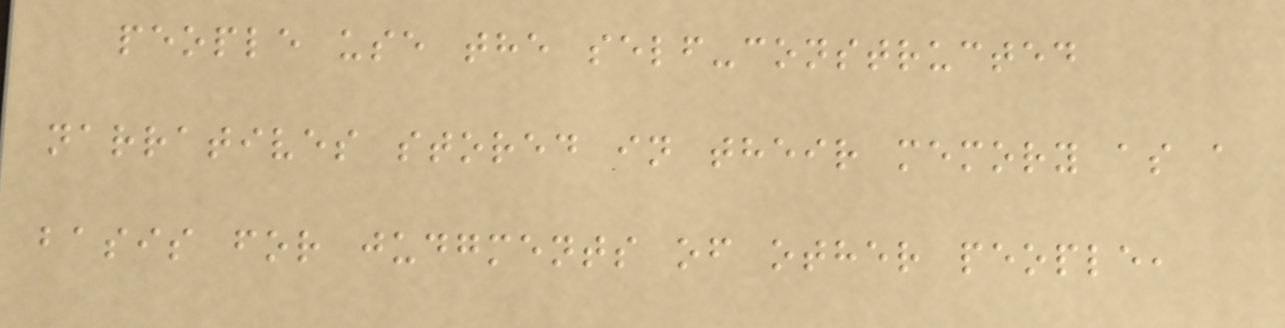people use the self-constructed
narratives stored in their memory as a
basis for judgments of other people,
